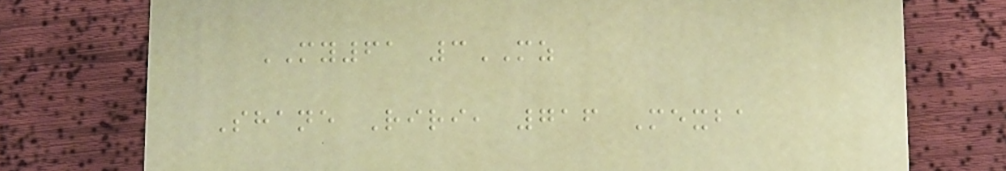MY61 3MZ
Shane Riri, 716 Mexba
